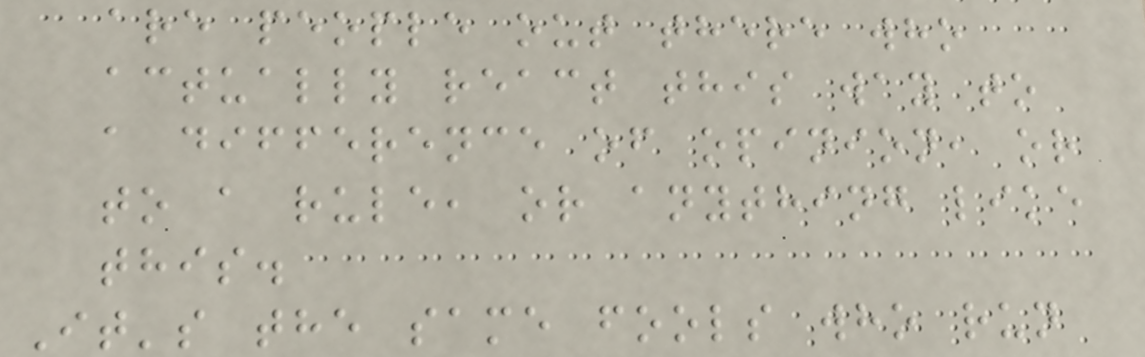are people out there who
actually react this way to
a difference of opinion, or
to a rule, or anything like
this.
It's the same fools who run
